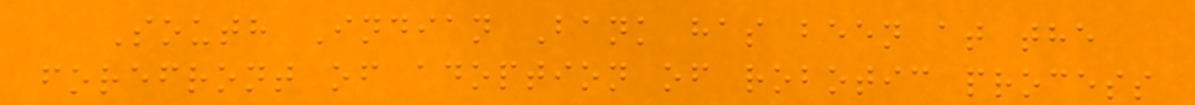South Indian Bank has been at the
forefront of adoption of robotic process
